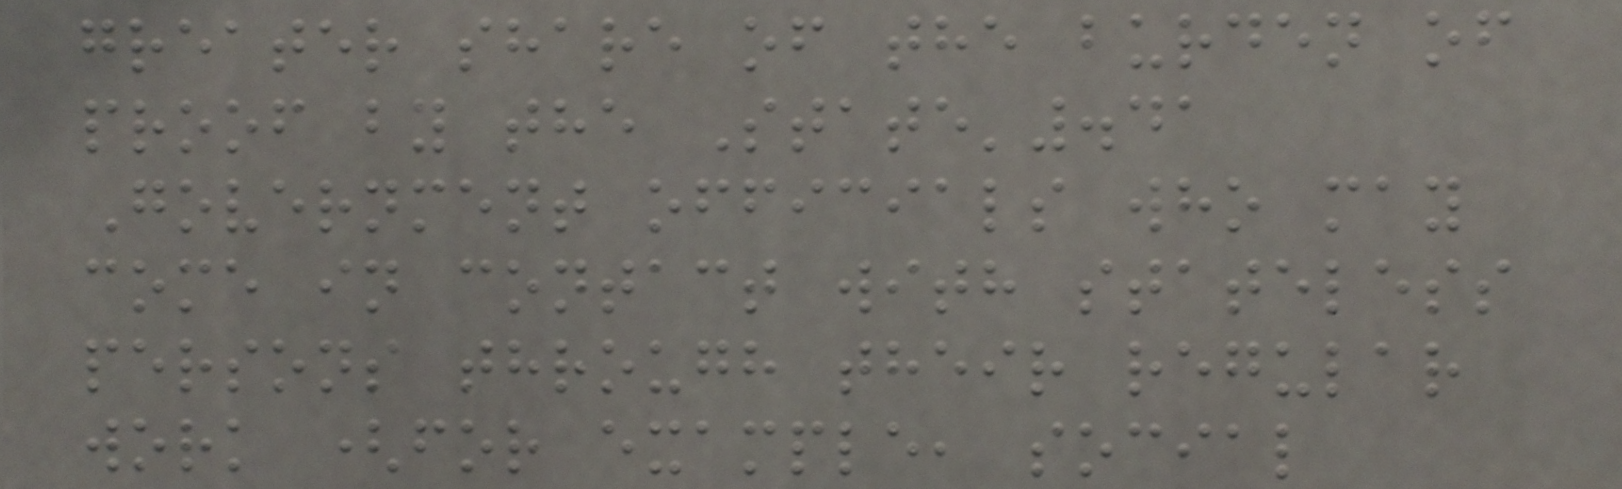greater share of the burden of
proof by the State'.41
Government officials who may
come in contact with stateless
persons through their regular
work (for example, social
